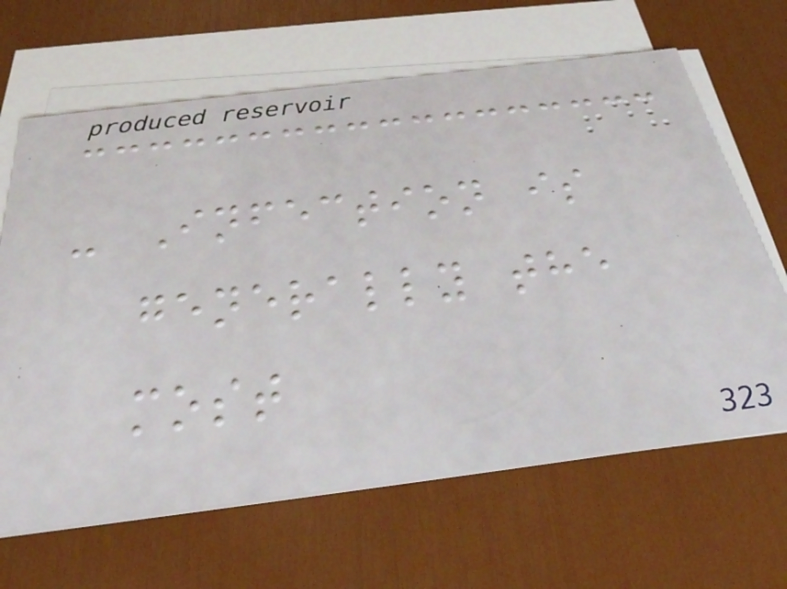- Infection is
generally the
most
